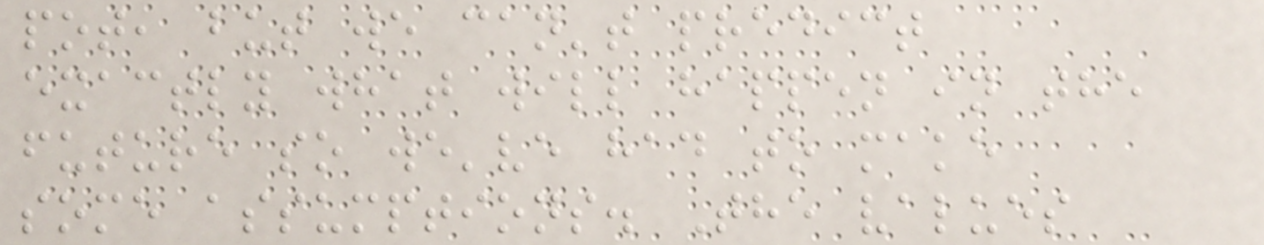pot, but we can't predict
exactly what will happen in the
future so we've had to make
some assumptions. The values
